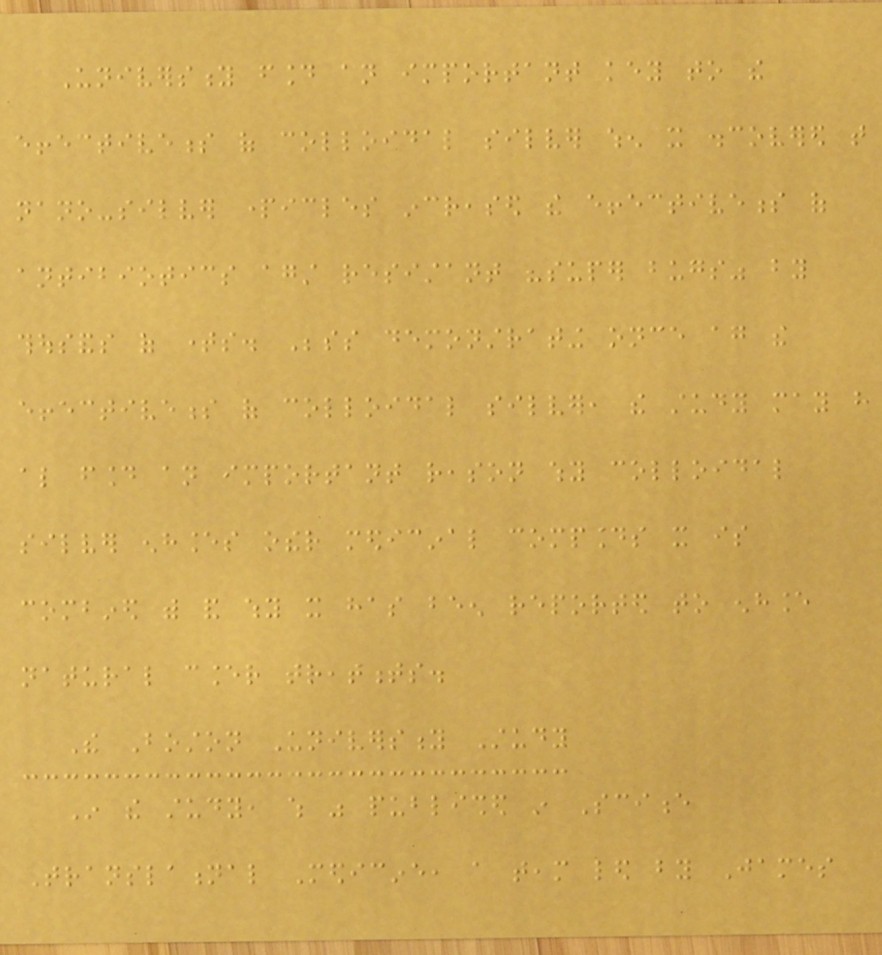University found an important key to the
effectiveness of colloidal silver when it discovered that
nano-silver particles increased the effectiveness of
antibiotics against resistant "super bugs" by
thousands of times. Besides demonstrating once again the
effectiveness of colloidal silver, the study may have
also found an important reason why colloidal
silver enhances other medicinal compounds it is
combined with and why it has been reported to enhance
natural cancer treatments.
The Boston University Study
In the study, which was published in Science
Translational Medicine, a team led by James
